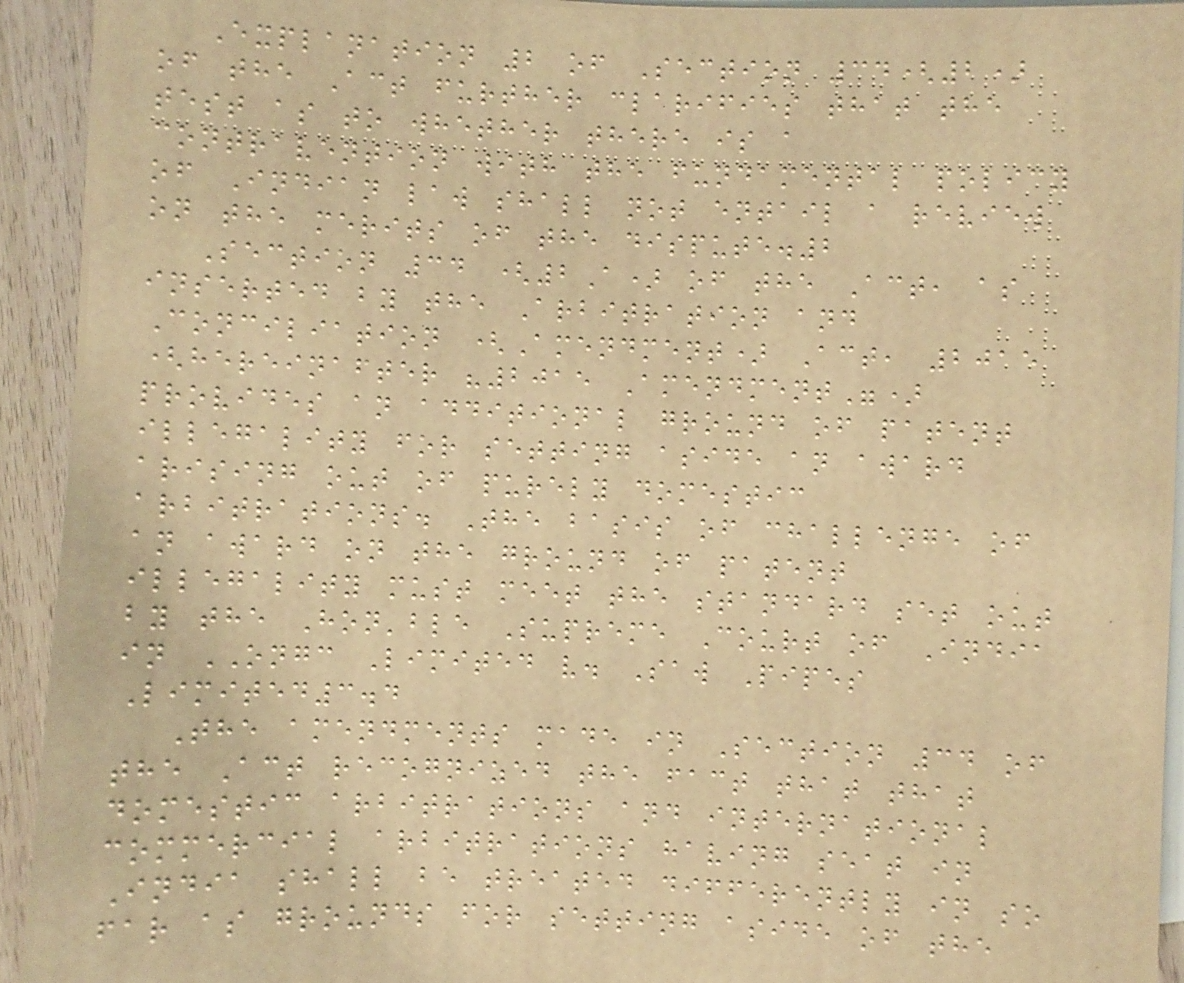Explanation 2 of Section 34(2)
of the Act further clarifies that the
test as to whether there is a
contravention with the fundamental policy
of Indian law shall not entail a review
on the merits of the dispute.2
Section 34 (2A) of the Act, as
inserted by the Arbitration and
Conciliation (Amendment) Act, 2015
(hereinafter "2015 Amendment")
provides an additional ground of patent
illegality for setting aside an award
arising out of purely domestic
arbitrations. The basis of challenge of
an award on the ground of patent
illegality must meet the standard set out
by the Hon'ble Supreme Court of India
in ONGC Limited v. Saw Pipes
Limited3.4
The amendments made in Section 34 of
the Act recognized the fact that that
domestic arbitrations and international
commercial arbitrations having seat in
India shall be treated differently in so
far as grounds for setting aside of the
